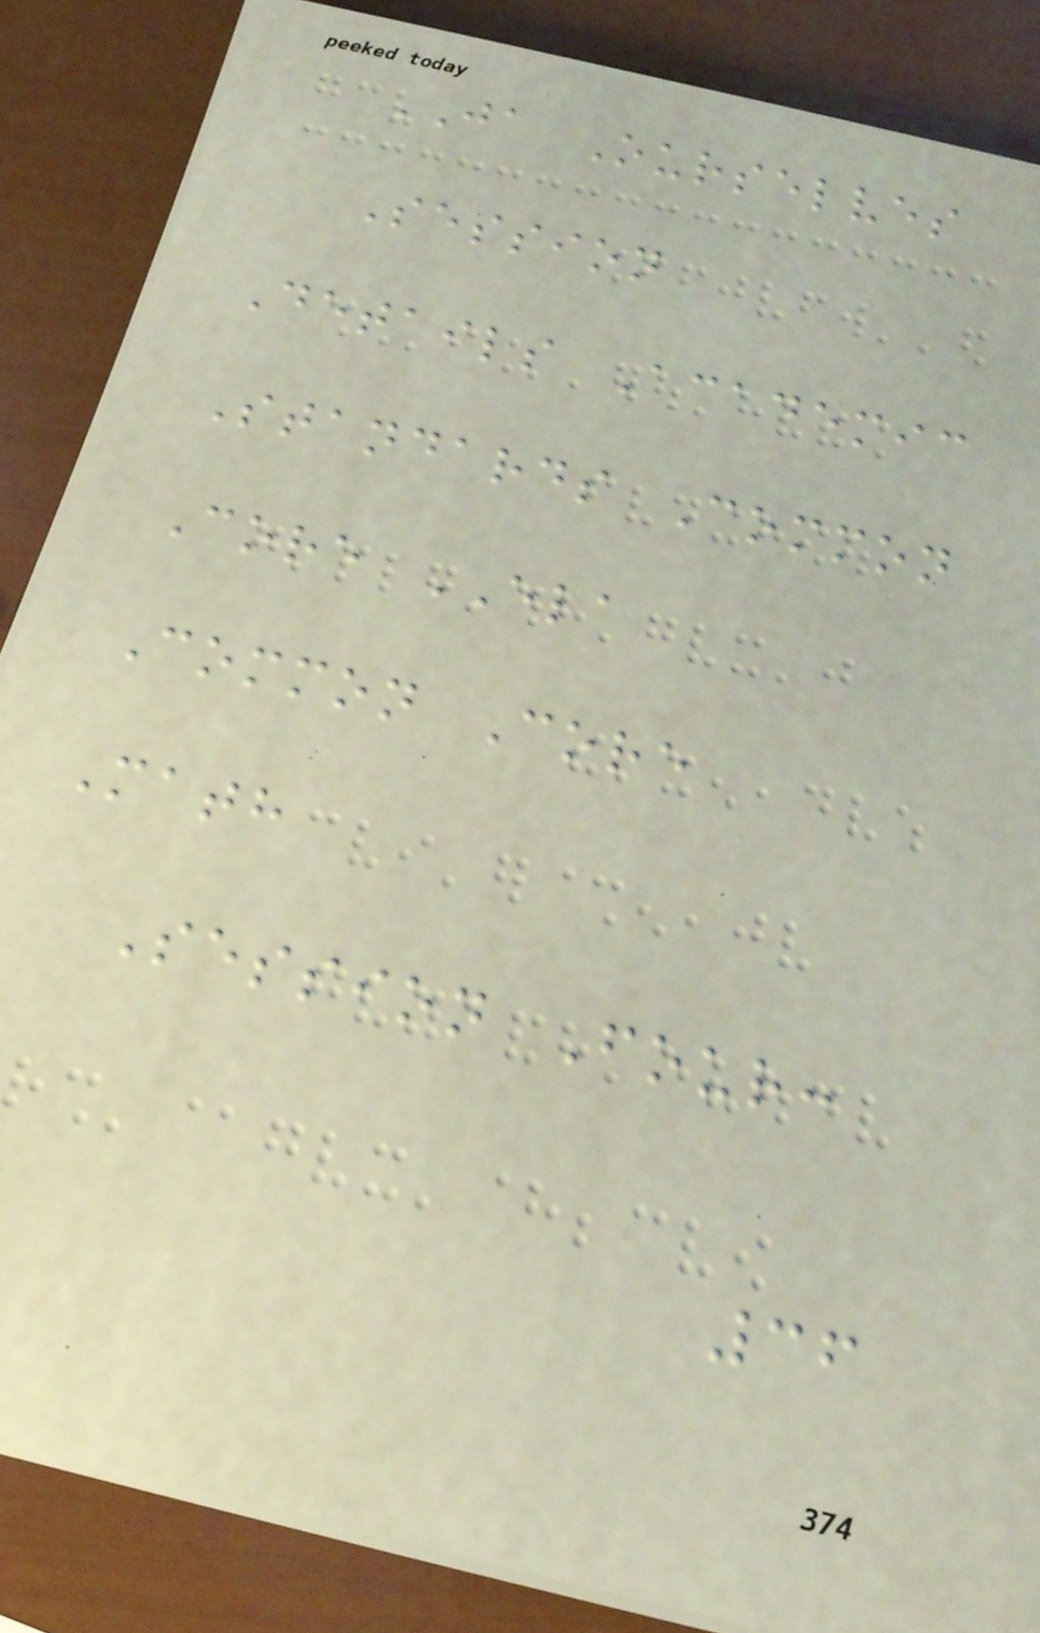JA Ourselves
Session
Details Academic
Standards Common
Core ELA
Common Core
Math
Session Four:
36
